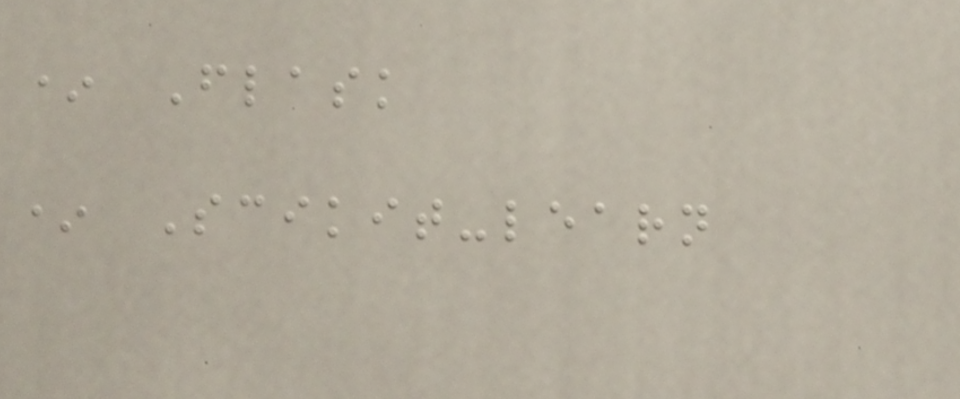* Flask
* Scikit-learn
